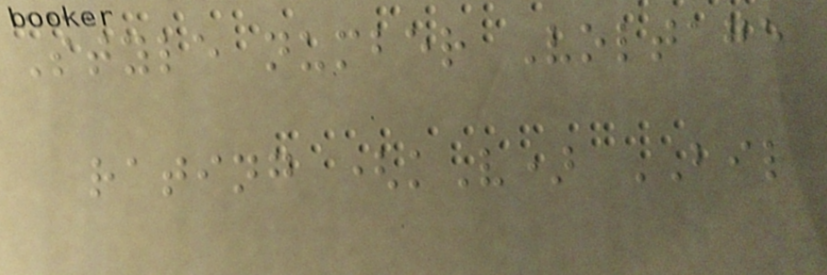Style number Voltage
rating (kV) BIL
